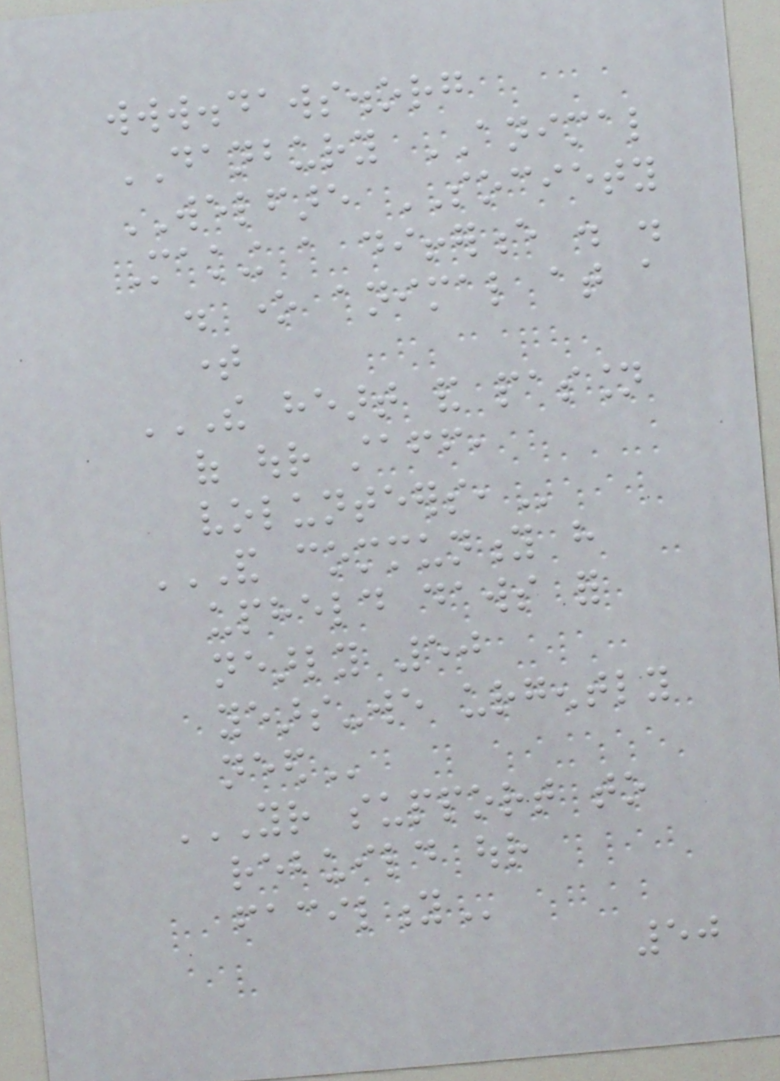www.daws.org
DANBURY ANIMAL
WELFARE SOCIETY
Making a difference . .
. one animal at a
time
THE HEART AND PASSION
OF OUR STAFF,
VOLUNTEERS,
AND COMMUNITY HAVE
UPHELD DAWS FOR
NEARLY 50
YEARS-WE URGENTLY
NEED
YOUR SUPPORT TO
REBUILD OUR
FACILITY
50
